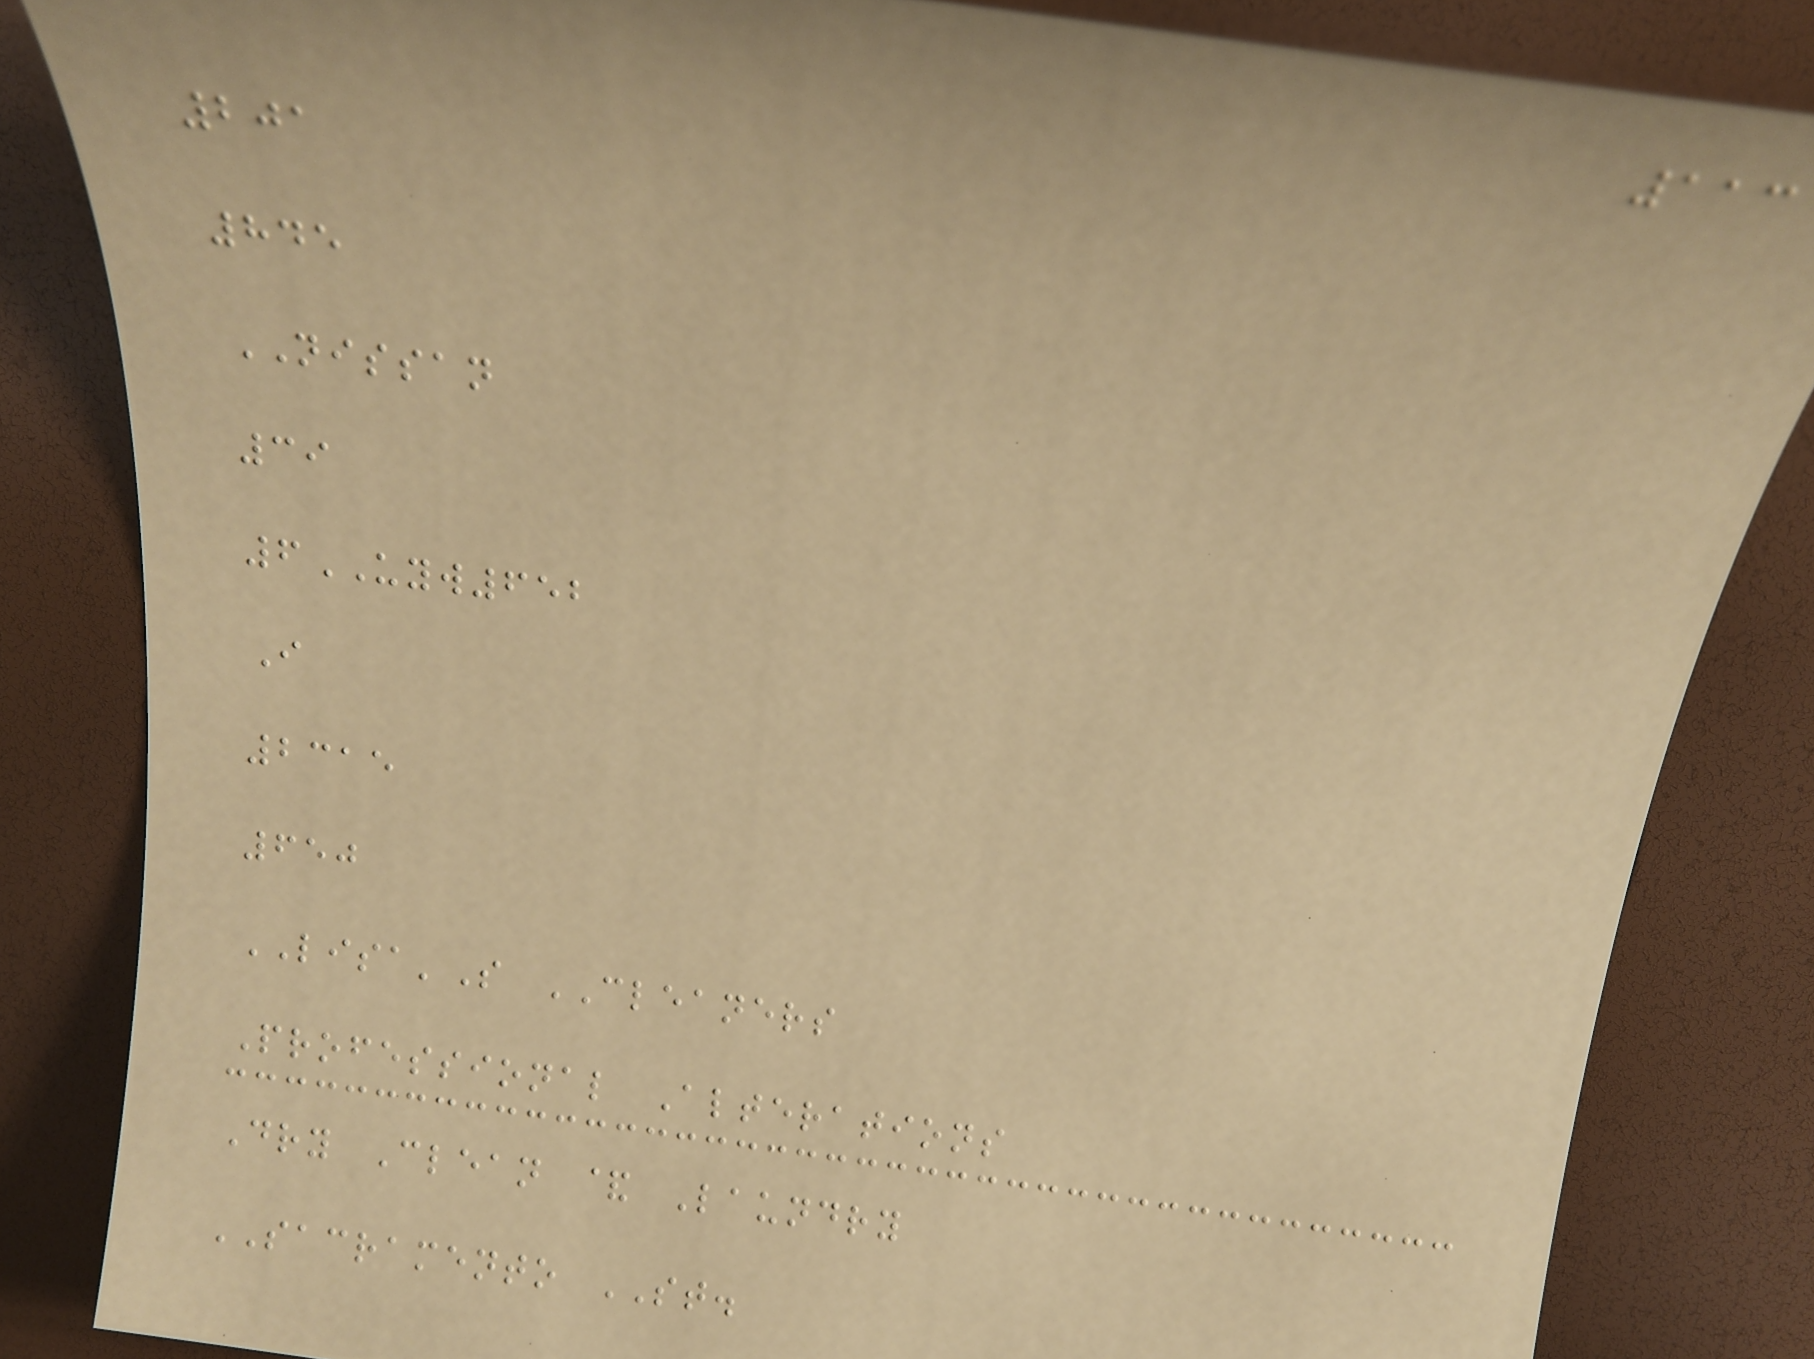113
201
845
NISSAN
39
6UYW652
I
2315
650
LISA'S CLEANERS
Professional Alterations
Dry Clean & Laundry
SACRAMENTO ST.
